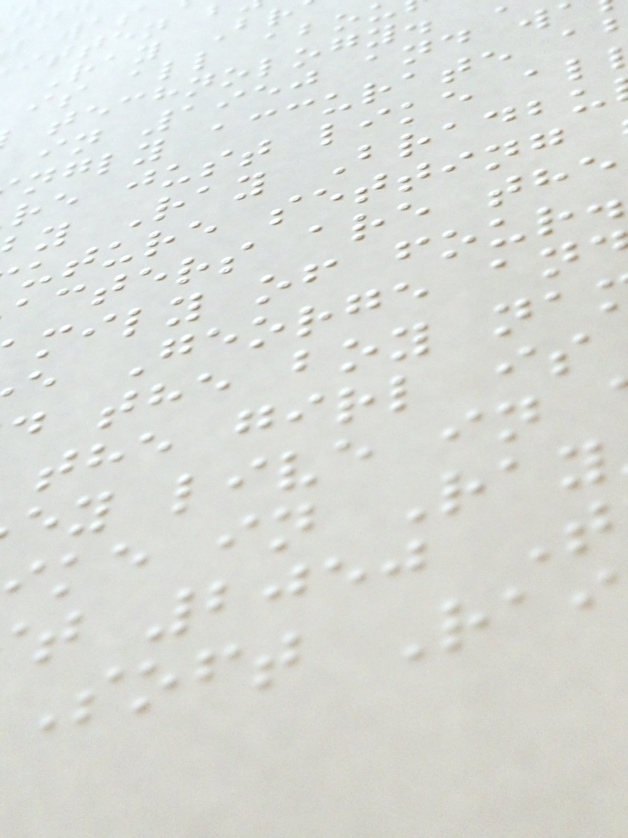Ray Br
is all abo
technology.
in 1950 and w
ngly accurate a
re just like al
y Ray Bradbu
uture setting
acters are the
mily of four.
e George an
d the boy na
the girl is
ey live in
ke in Ray
t 2050 T
Soft Rai
